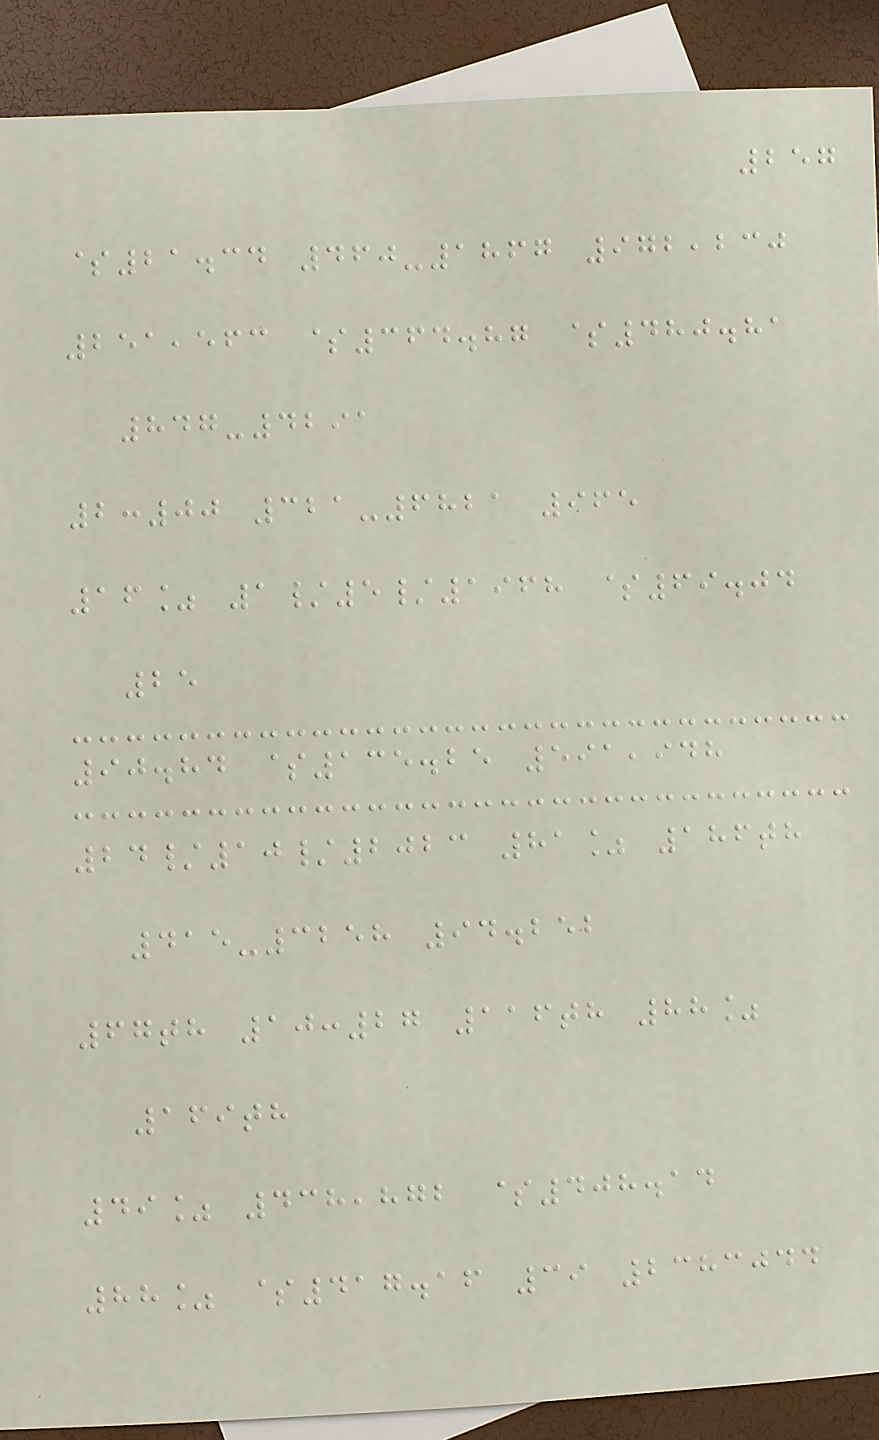257
$21.34 460-1867 972,230
251,563 $364.87 $480.81
847-4291
2:00 321-6821 965
16% 1/5/1968 $69.04
25
90.84 $135.25 591,948
24/10/2023 81% 186th
415-3258 94.252
67th 10:27 116th 88%
169th
49% 438,872 $408.14
88% $417.16 39 2383044
